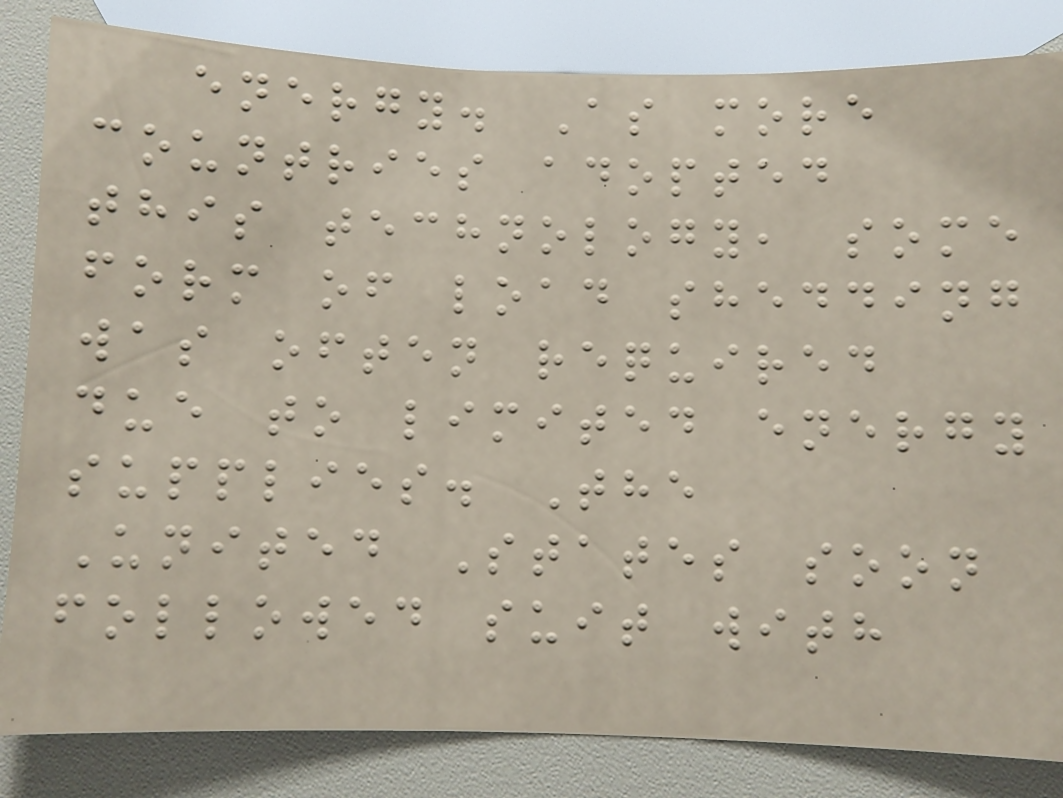energy. As more
countries adopted
this technology, some
form of load shedding
was often required
due to limited energy
supplies. The
United States soon
followed suit with
